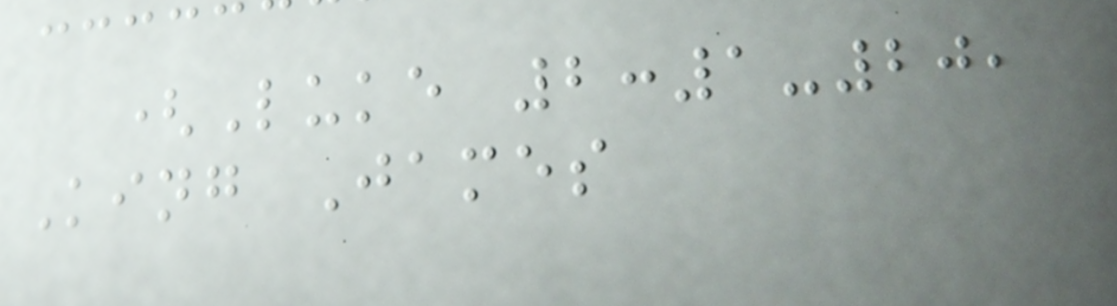(Luke 2:1-20,
King James
